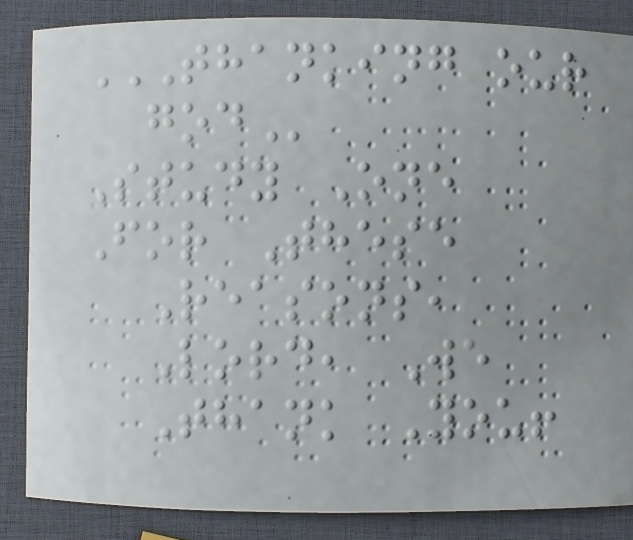THANKING OUR
GOD
Study One
For These
Reasons,
Lord, We
Thank You!
